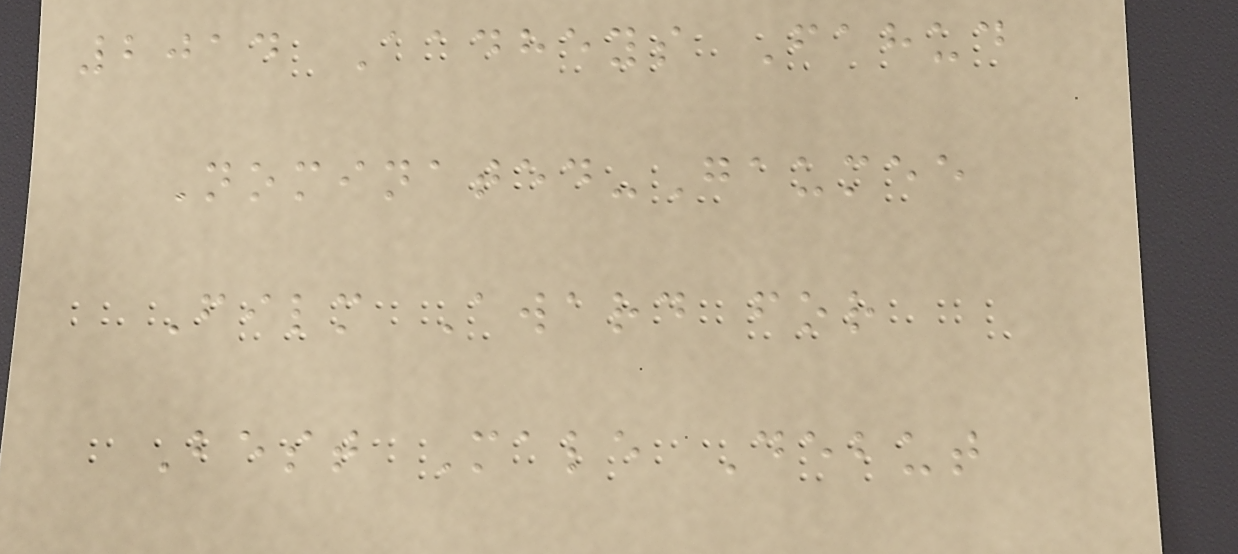2014 Aadheys Fahud
Nominated-Gaumee
Film Award for
Best Male Debut
